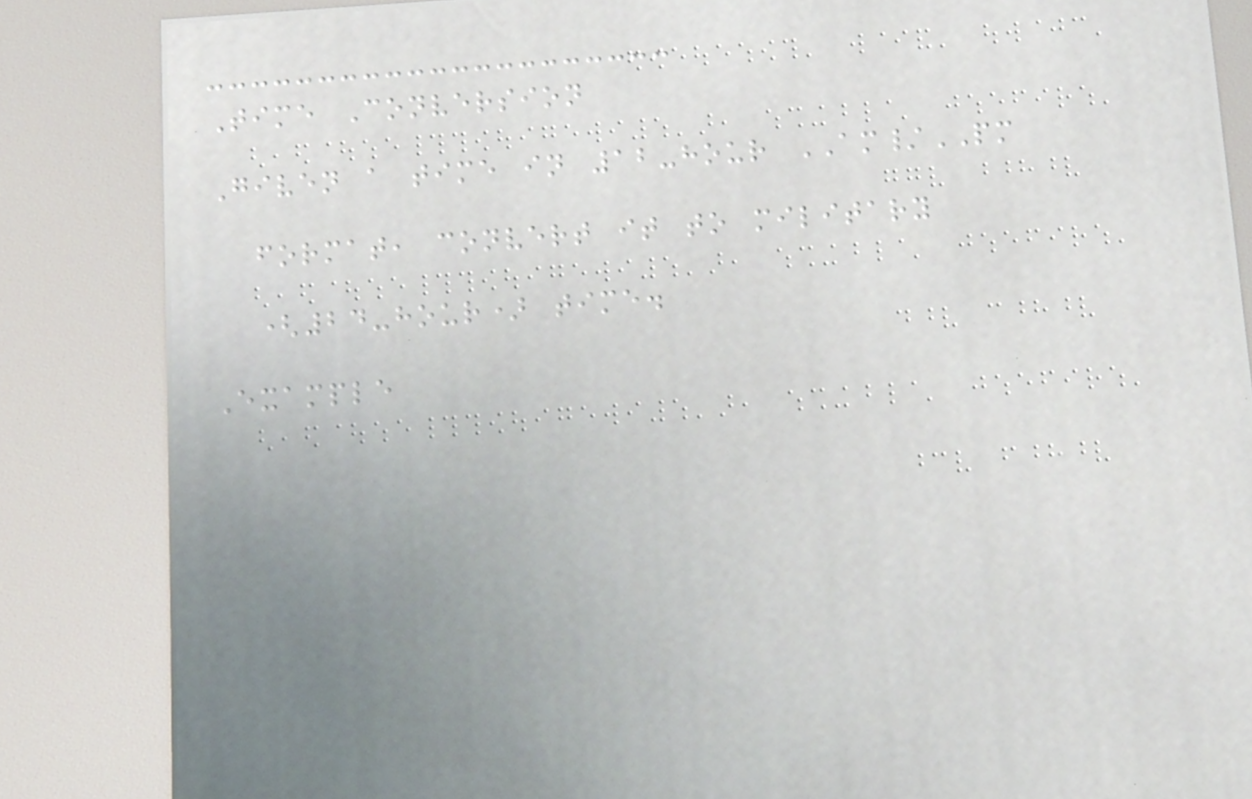Time Conversion
Given a time in 12-hour AM/PM
format, convert it to military
(24-hour) time.
Example
